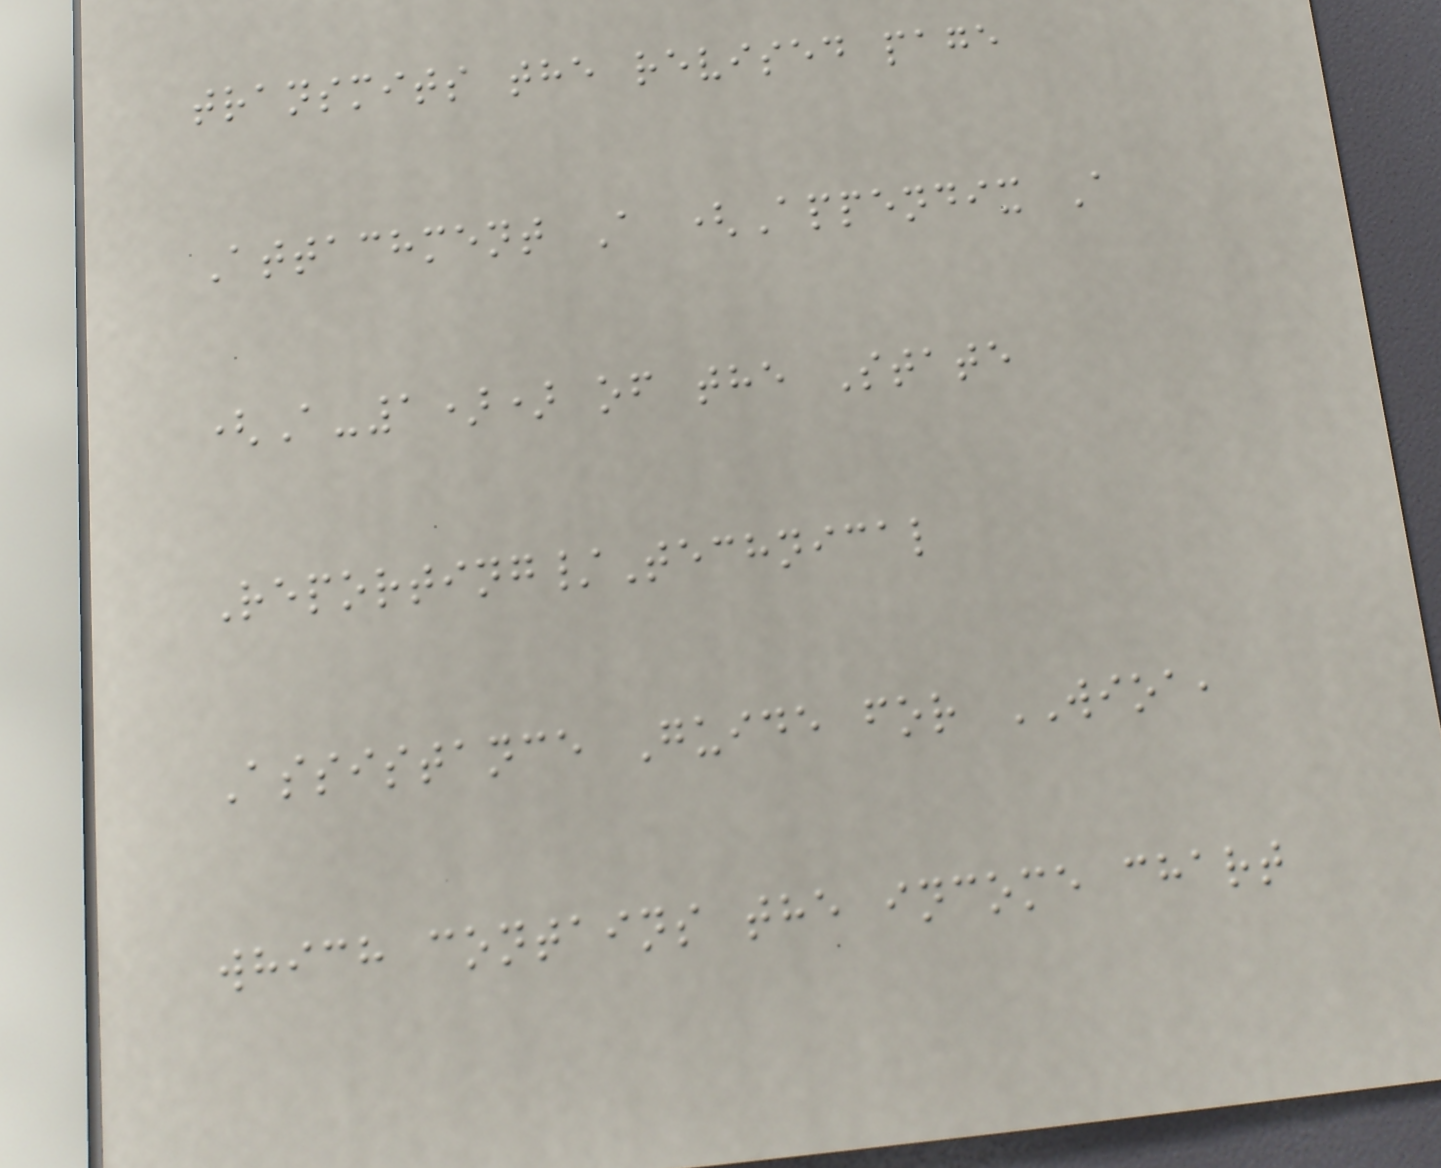transmits the revised page
Attachment A (Appendix A
(A-1)) of the State
Reporting/Technical
Assistance Guide for WIOA,
which contains the income chart
